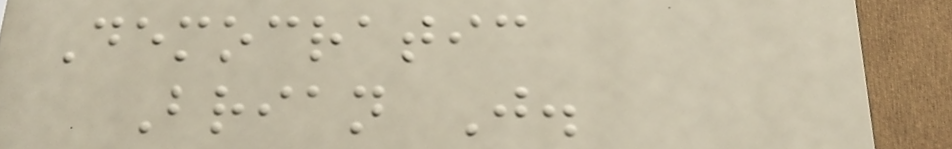Democratic
Brian J.
